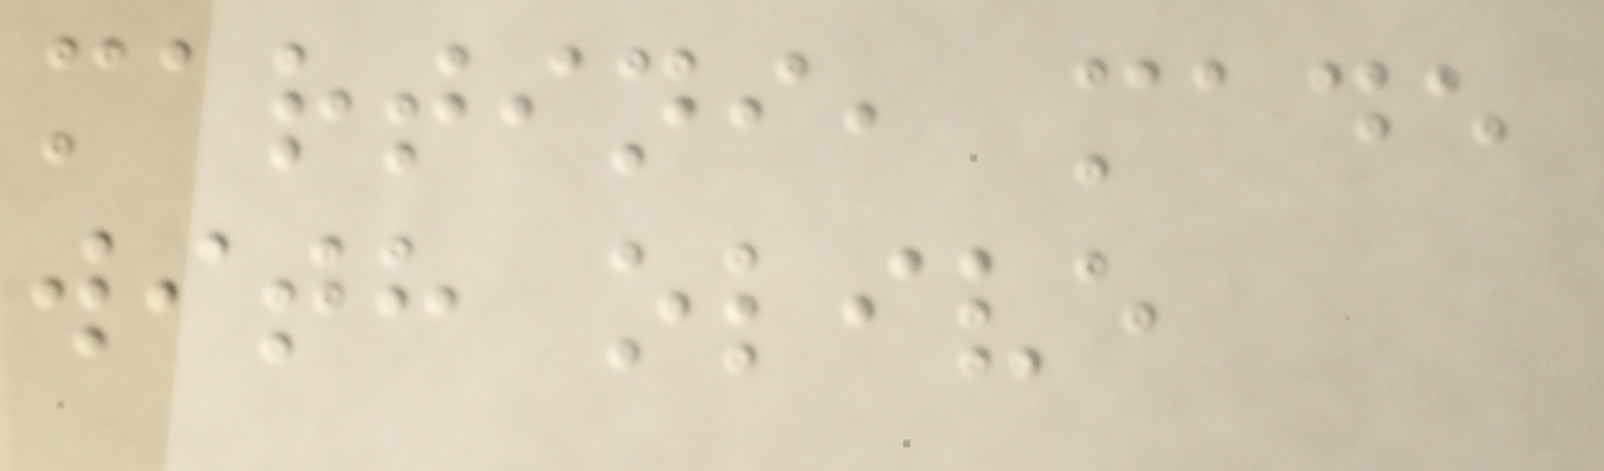martini, made
with olive
